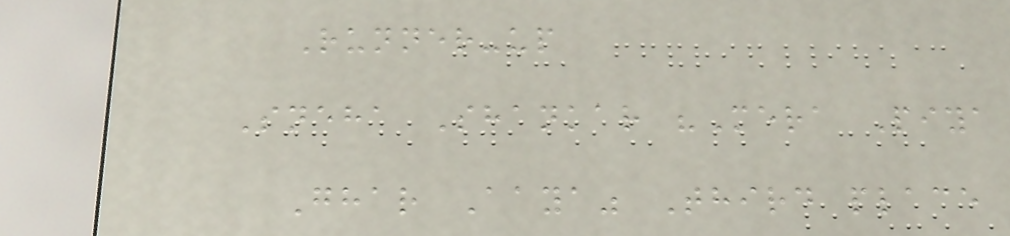Runner-up
Sneha Shankar "Mera Piya
Ghar Aaya" Third place
